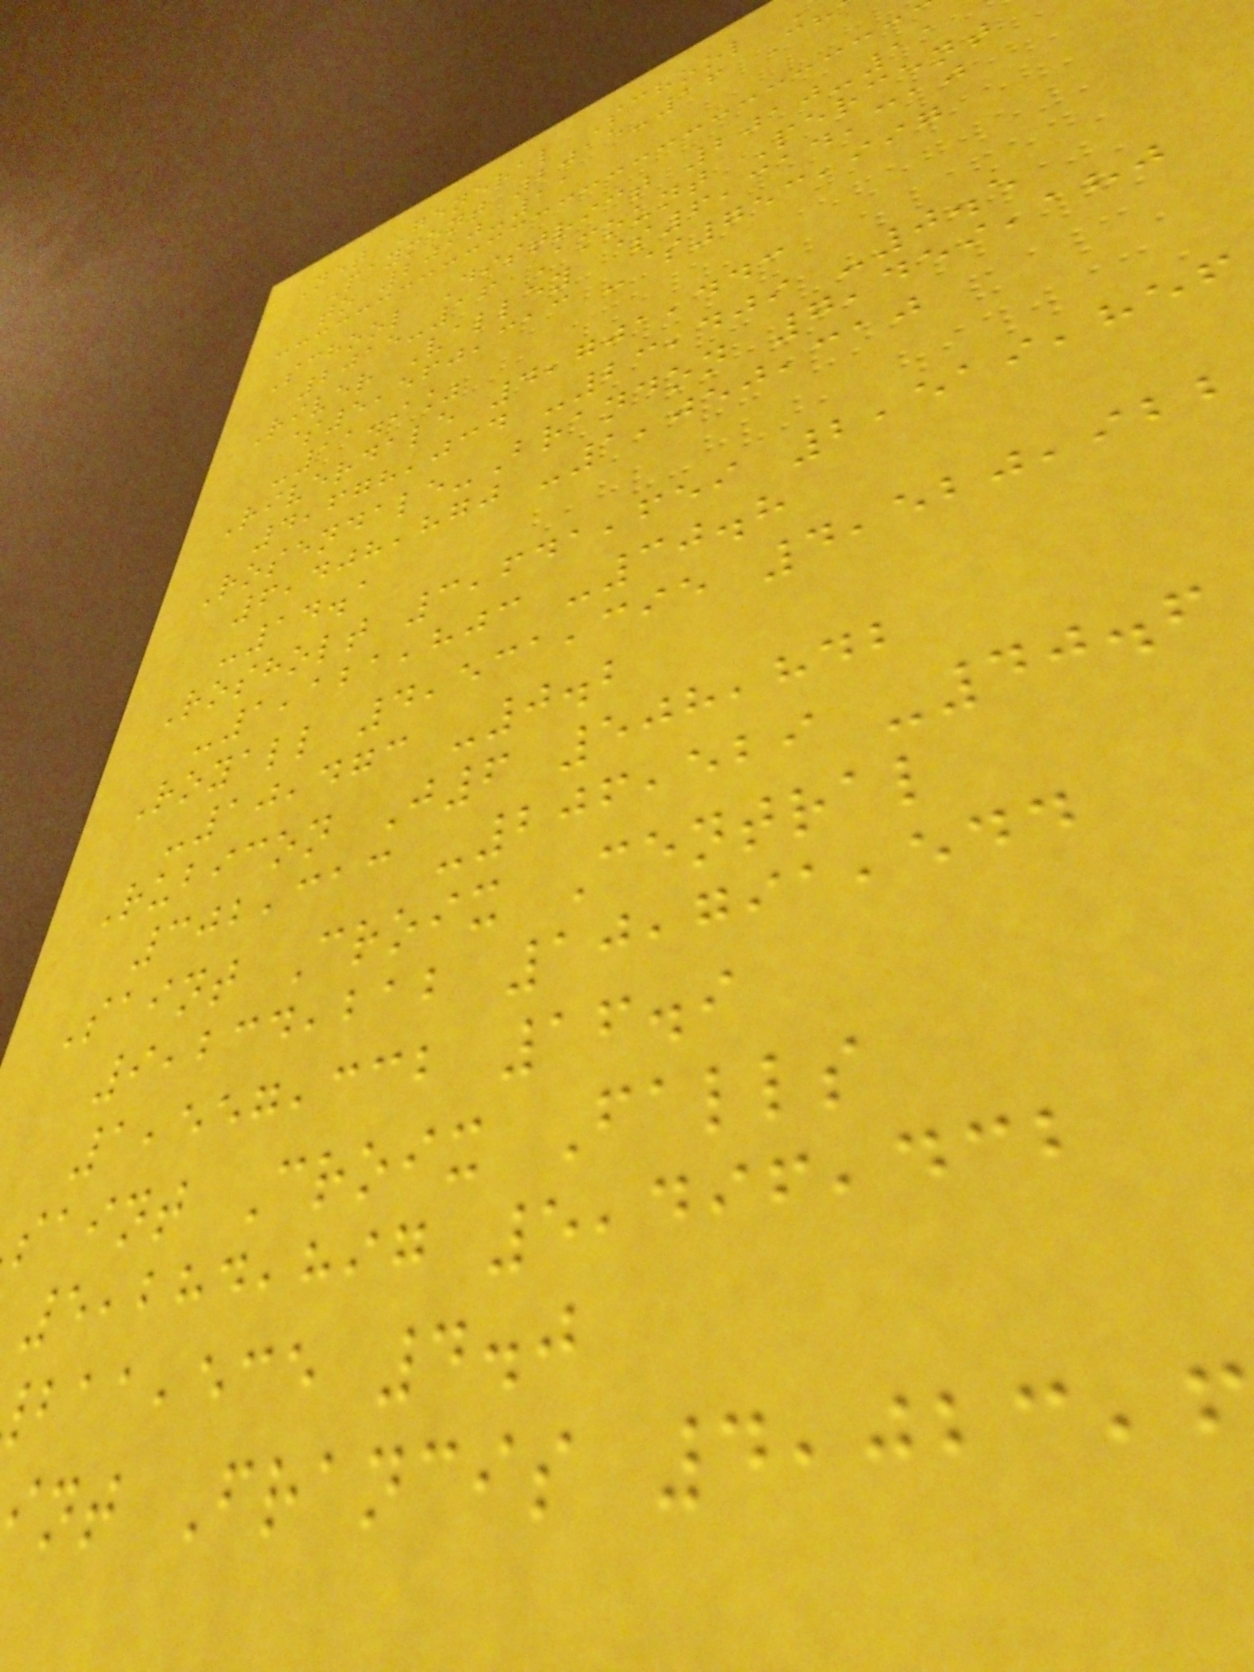Net General School
Payment 2015-16 Ch
to 2010-11
School District 2010-11
2015-16 Amount Percent
River Valley $6,314,310
$5,560,313 -$753,997
-11.9%
Riverdale 4,701,443
4,678,034 -23,409 -0.5
Rosendale-Brandon 7,459,180
6,408,870 -1,050,310
-14.1
Rosholt 3,641,659 2,519,856
-1,121,803 -30.8
Royall 4,531,395 4,520,922
-10,473 -0.2
Rubicon J6 508,842
302,313 -206,529 -40.6
Saint Croix Central
9,234,212 10,791,544
1,557,332 16.9
saint Croix Falls
5,284,897 5,496,432
,ece 4.0
nt Francis 4,023,
